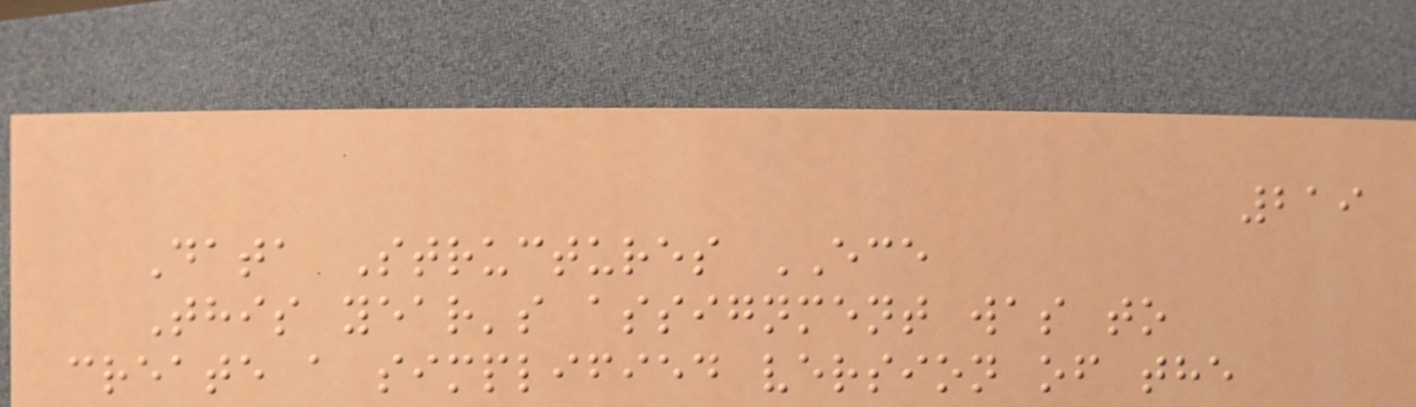219
Data Structures ECE
This year's assignment was to
create a simplified version of the
